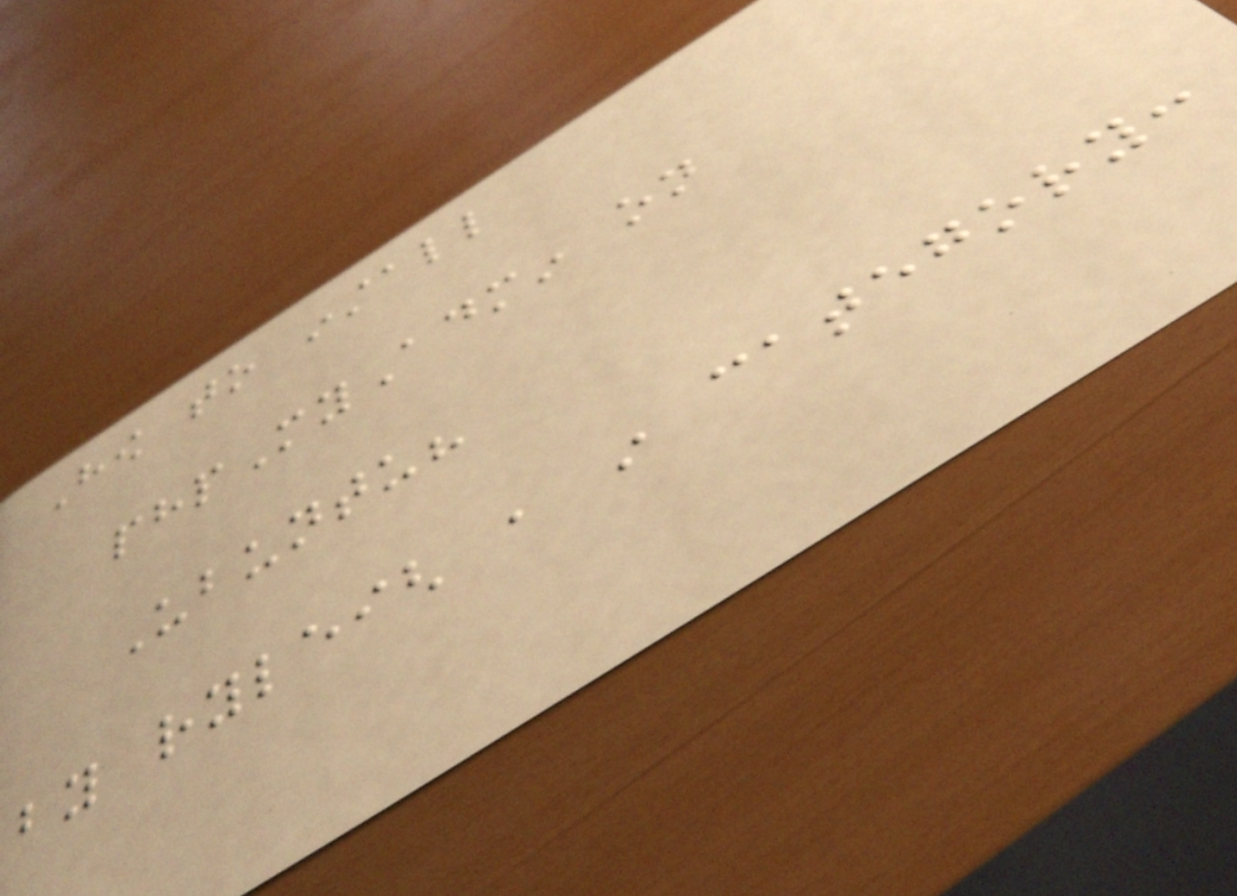How to install
phpMyAdmin on
Ubuntu?
by ryleigh , in category:
